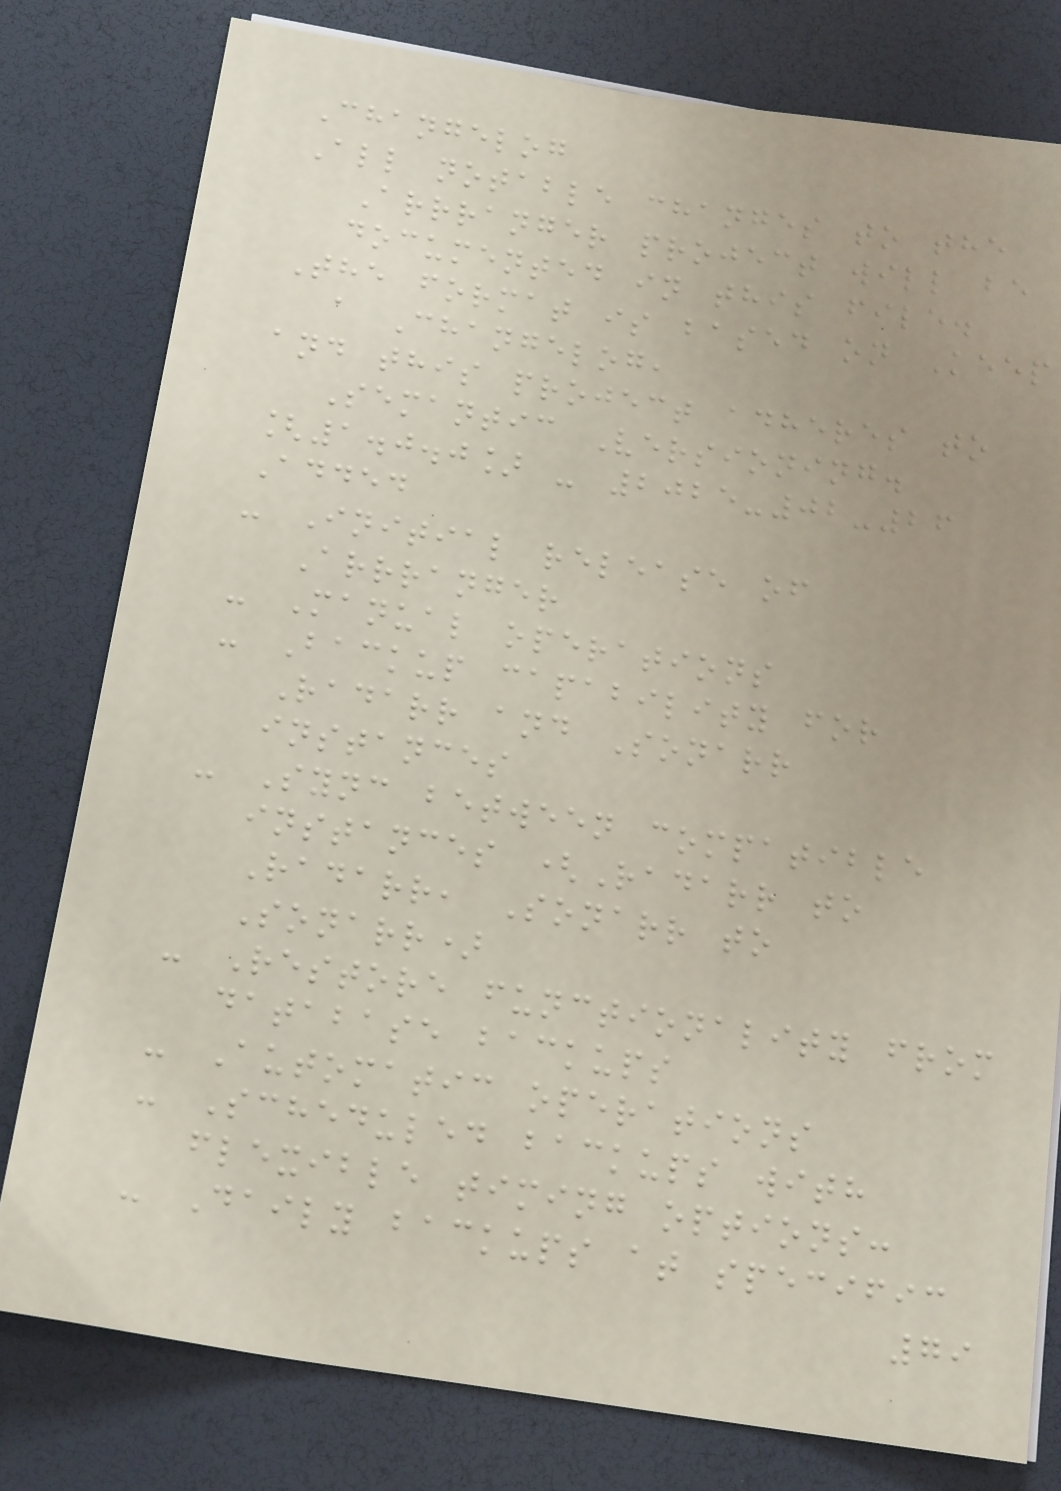Changelog
All notable changes to the
Arrranger project will be
documented in this file.
The format is based on Keep
a Changelog,
and this project adheres to
Semantic Versioning.
[1.0.0] - 2025-02-26
Added
- Initial release of
Arrranger
- Manual operations
- Backup capability for
Radarr and Sonarr
instances
- Sync between compatible
instances (Radarr to
Radarr, Sonarr to
Sonarr)
- Restore functionality from
database backups
- Automatic operations
- Scheduled backups with
flexible timing options:
- Daily backups at specific
79
